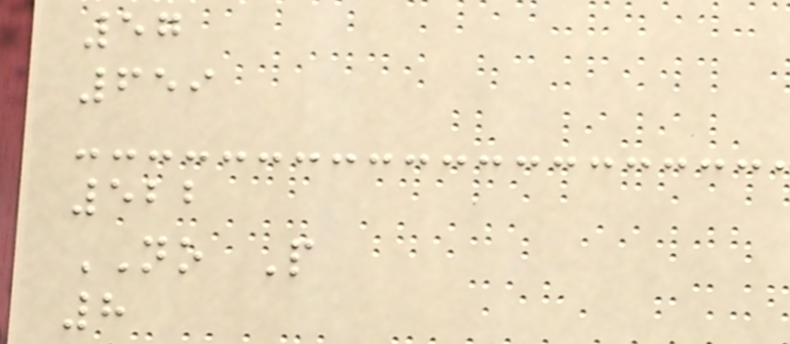57
659
522
NO P
8
